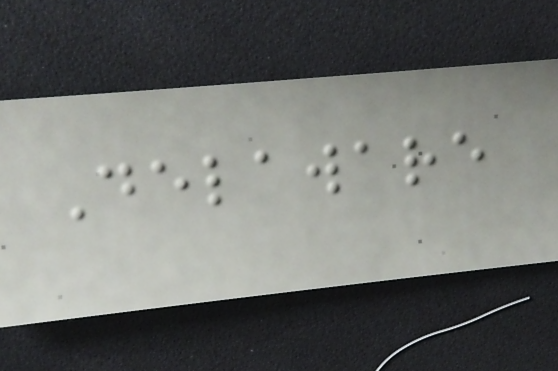Delaware
